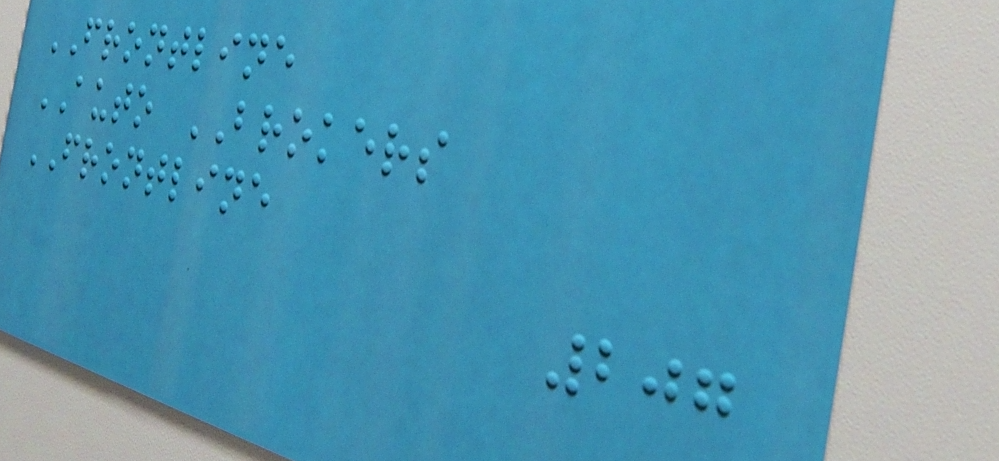FRONTLINE
AUTO BROKERS
FRONTLINE
207
